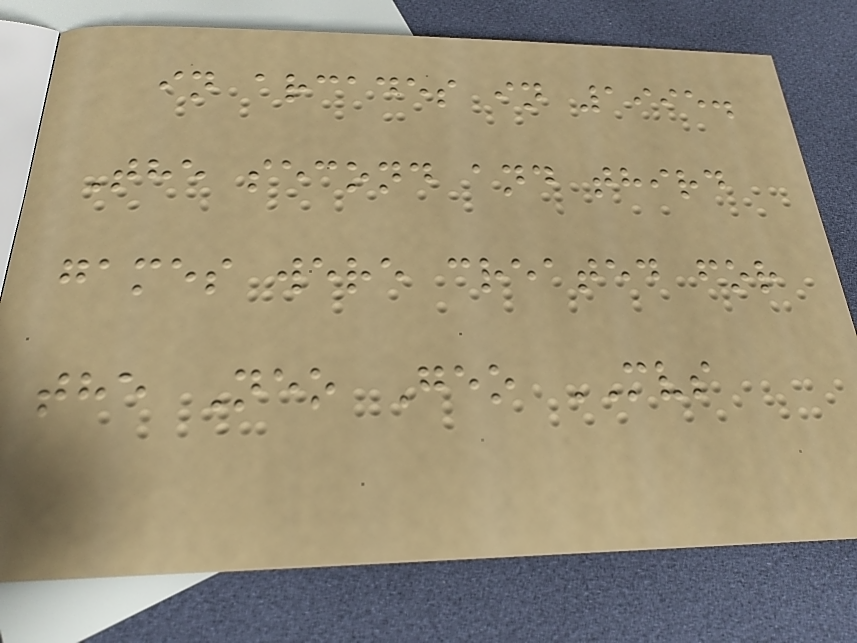in arcades in 1995.
The second and third
games were created for
the Neo Geo MVS
